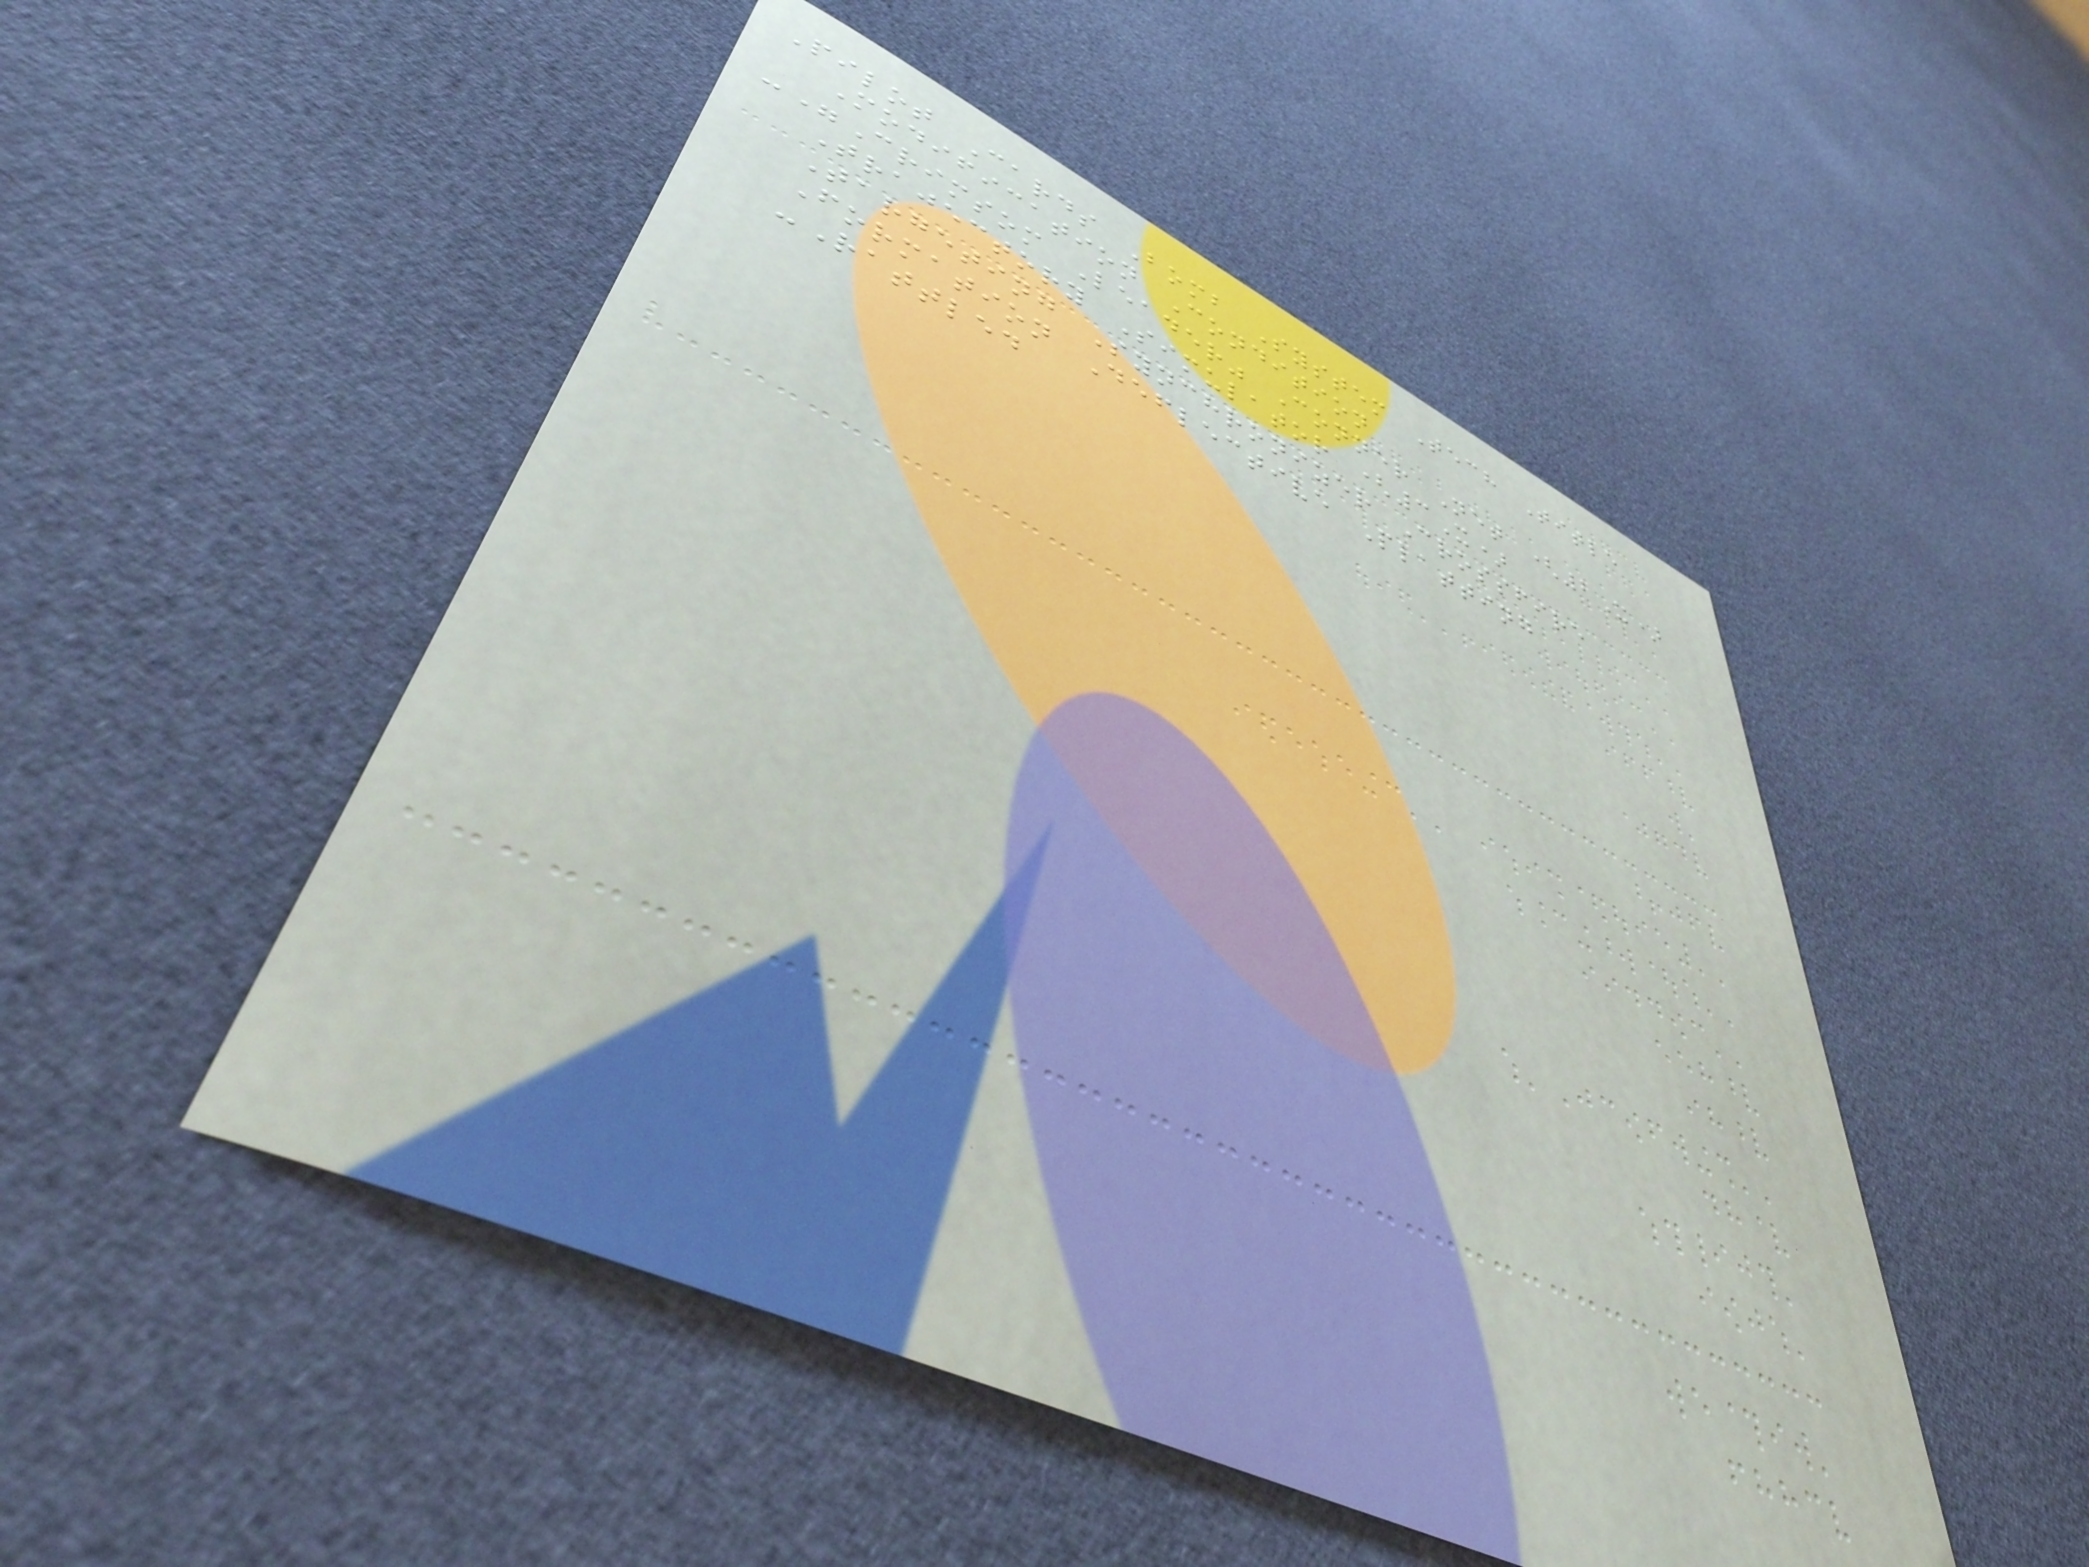Pilot Cards Bomb System Tech Title
Modification Condition
-"Crimsom Leader" Conner Net (2X)
Trajectory Simulator (3X)
Targeting Synchronizer Crossfire
Formation Deflective Platting
-Rattled
